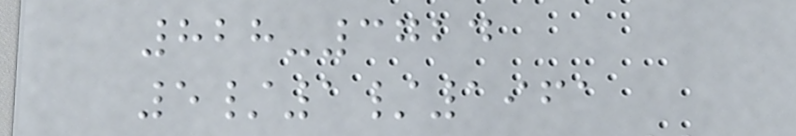828-3724
5/1/1961
